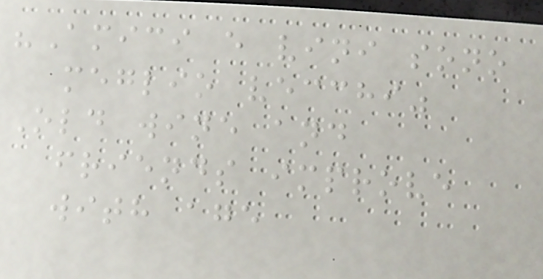"Amici e vini sono
meglio vecchi"
Old wine and
friends improve
with age
